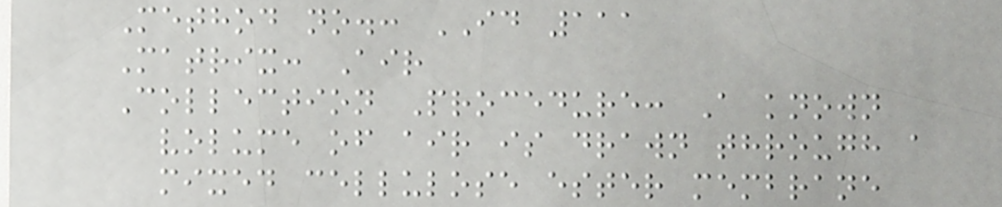Method no.: ID 111
Matrix: Air
Collection Procedure: A known
volume of air is drawn through a
mixed cellulose ester membrane
